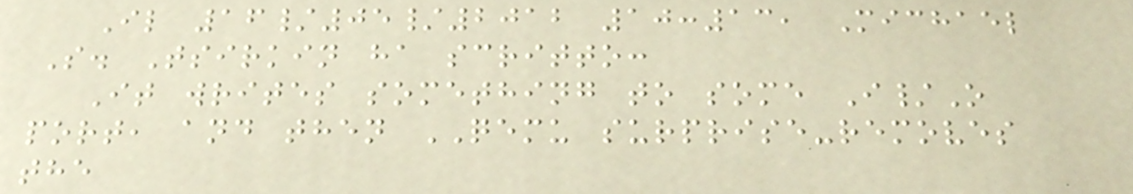Il 16/05/2012 10:13, Michael
S. Tsirkin ha scritto:
It writes something to some I/O
port, and then QEMU surprise-removes
the
